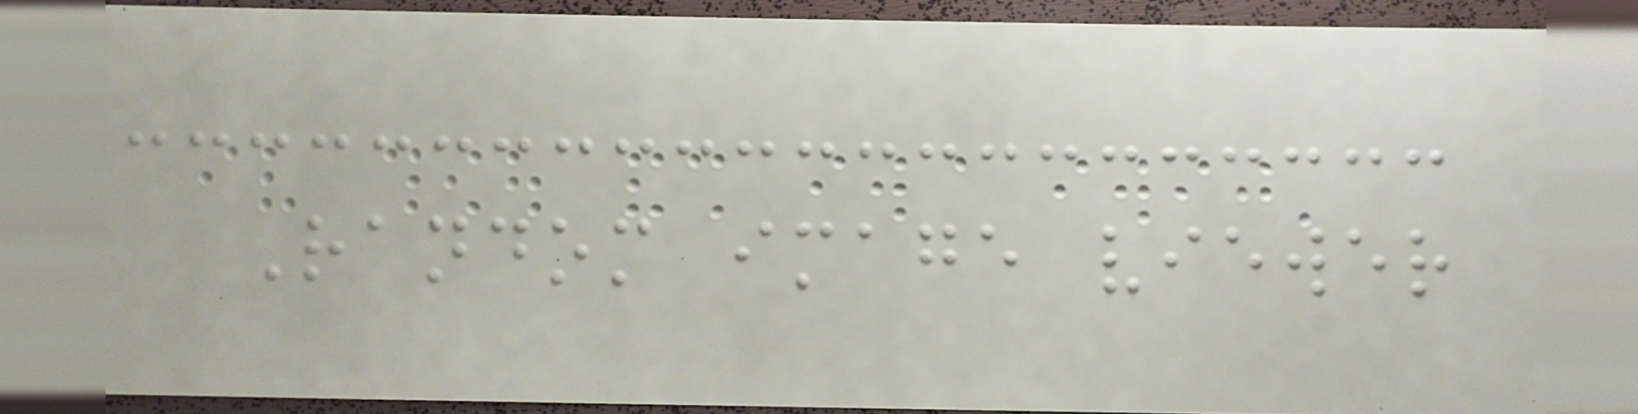Random image viewer
